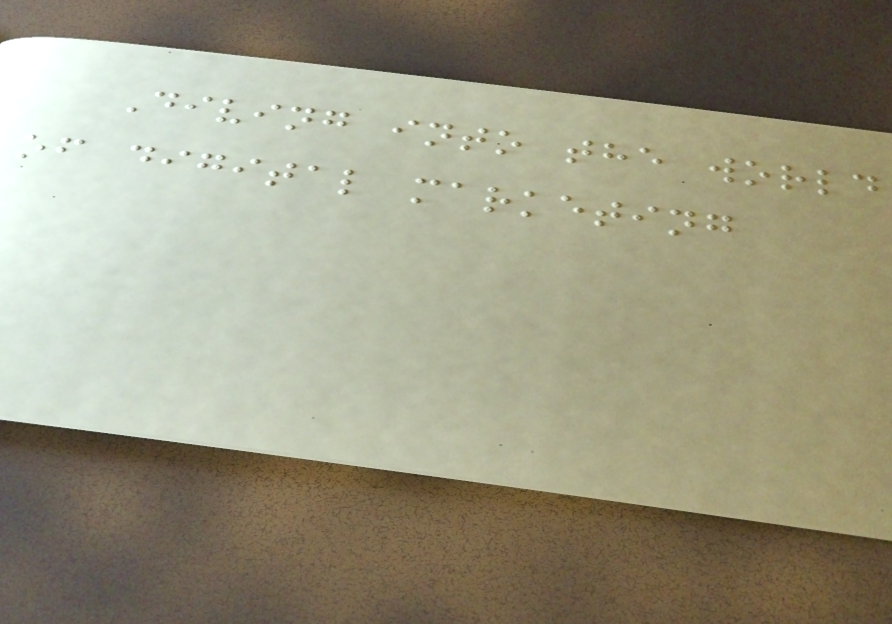Diving into the world
of digital marketing
